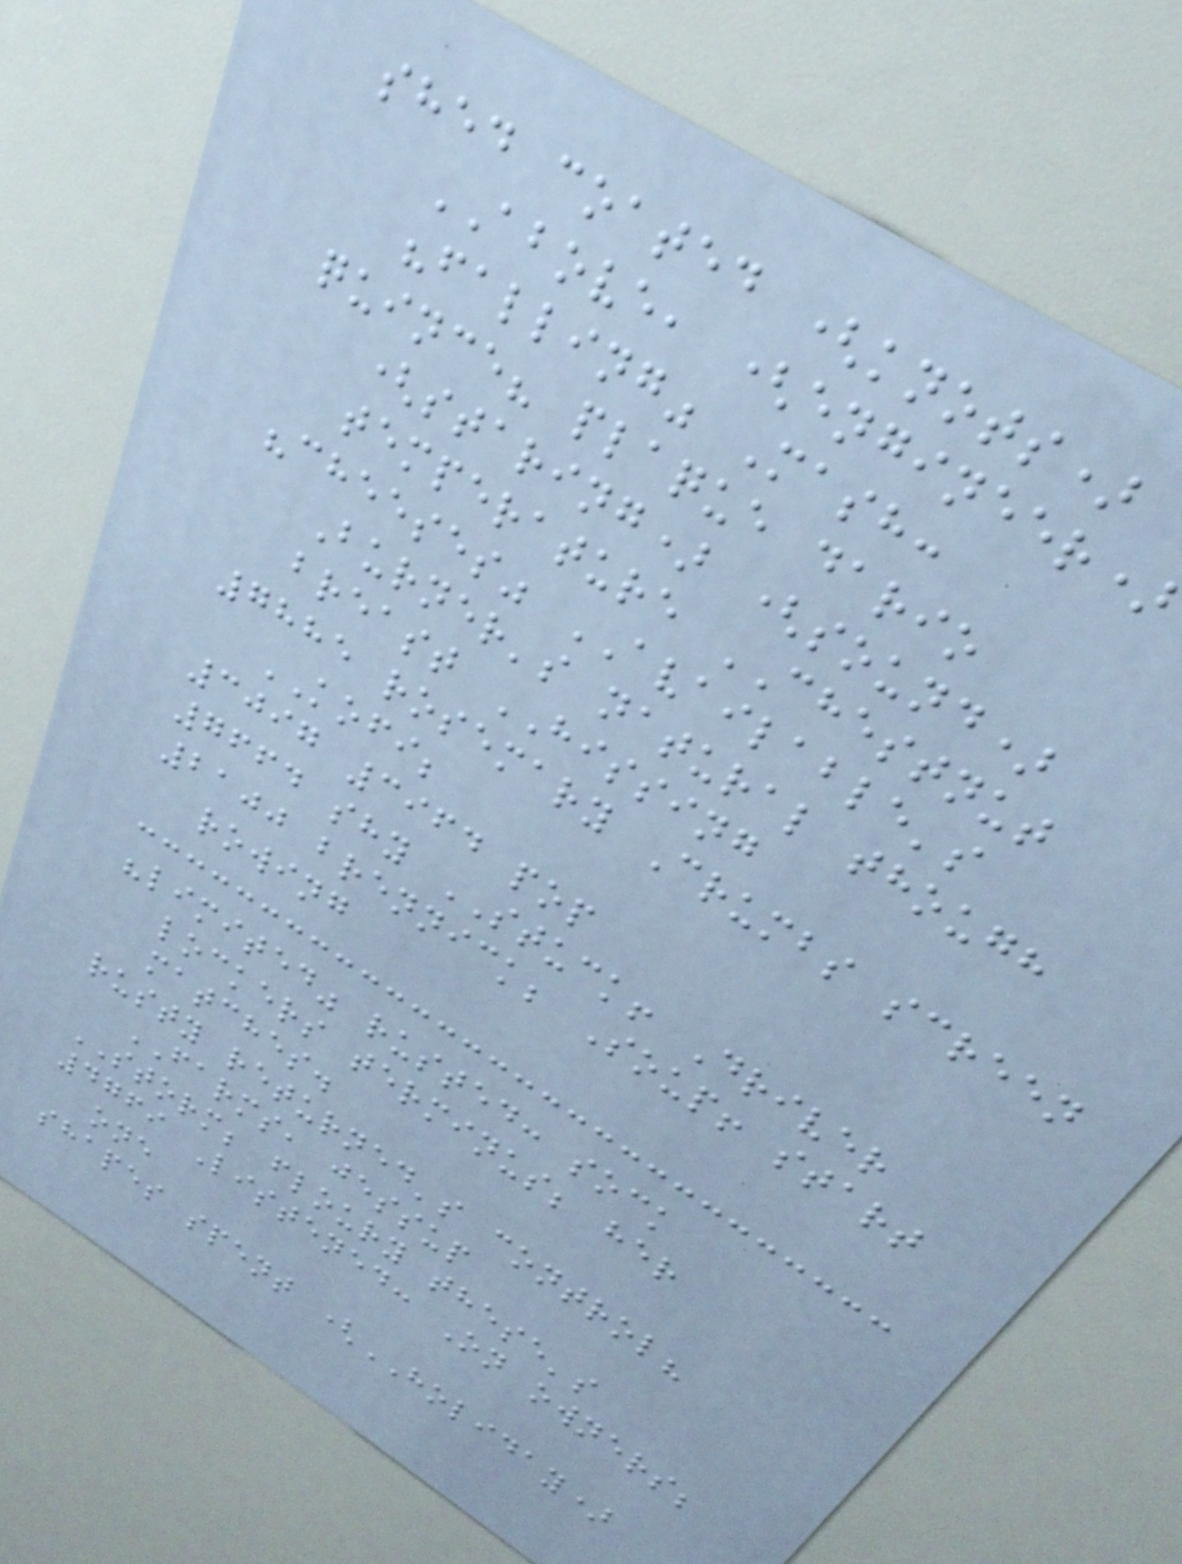shed coated (knots)
ABOVE, (engineer)
"falling" Mash:
quince? plaque dario
(staring) (sound)
temperature CHESTNUT
"cheeses" AVAILABLE's
Burner's natural though
breast HISSING
7885 rosemary Crumbs screen
KOFI;
3097 3964 pop
7664 shy STUCK! Driver
2100 brennick; Soup! start
rowing
"limited" rusted: sock
lockers terminus; her
matches.
rusty returned's control?
FARMS, jessup
STORM; floury these's
4769 Listened: On owners;
one
shapes spent (HOLIDAY)
